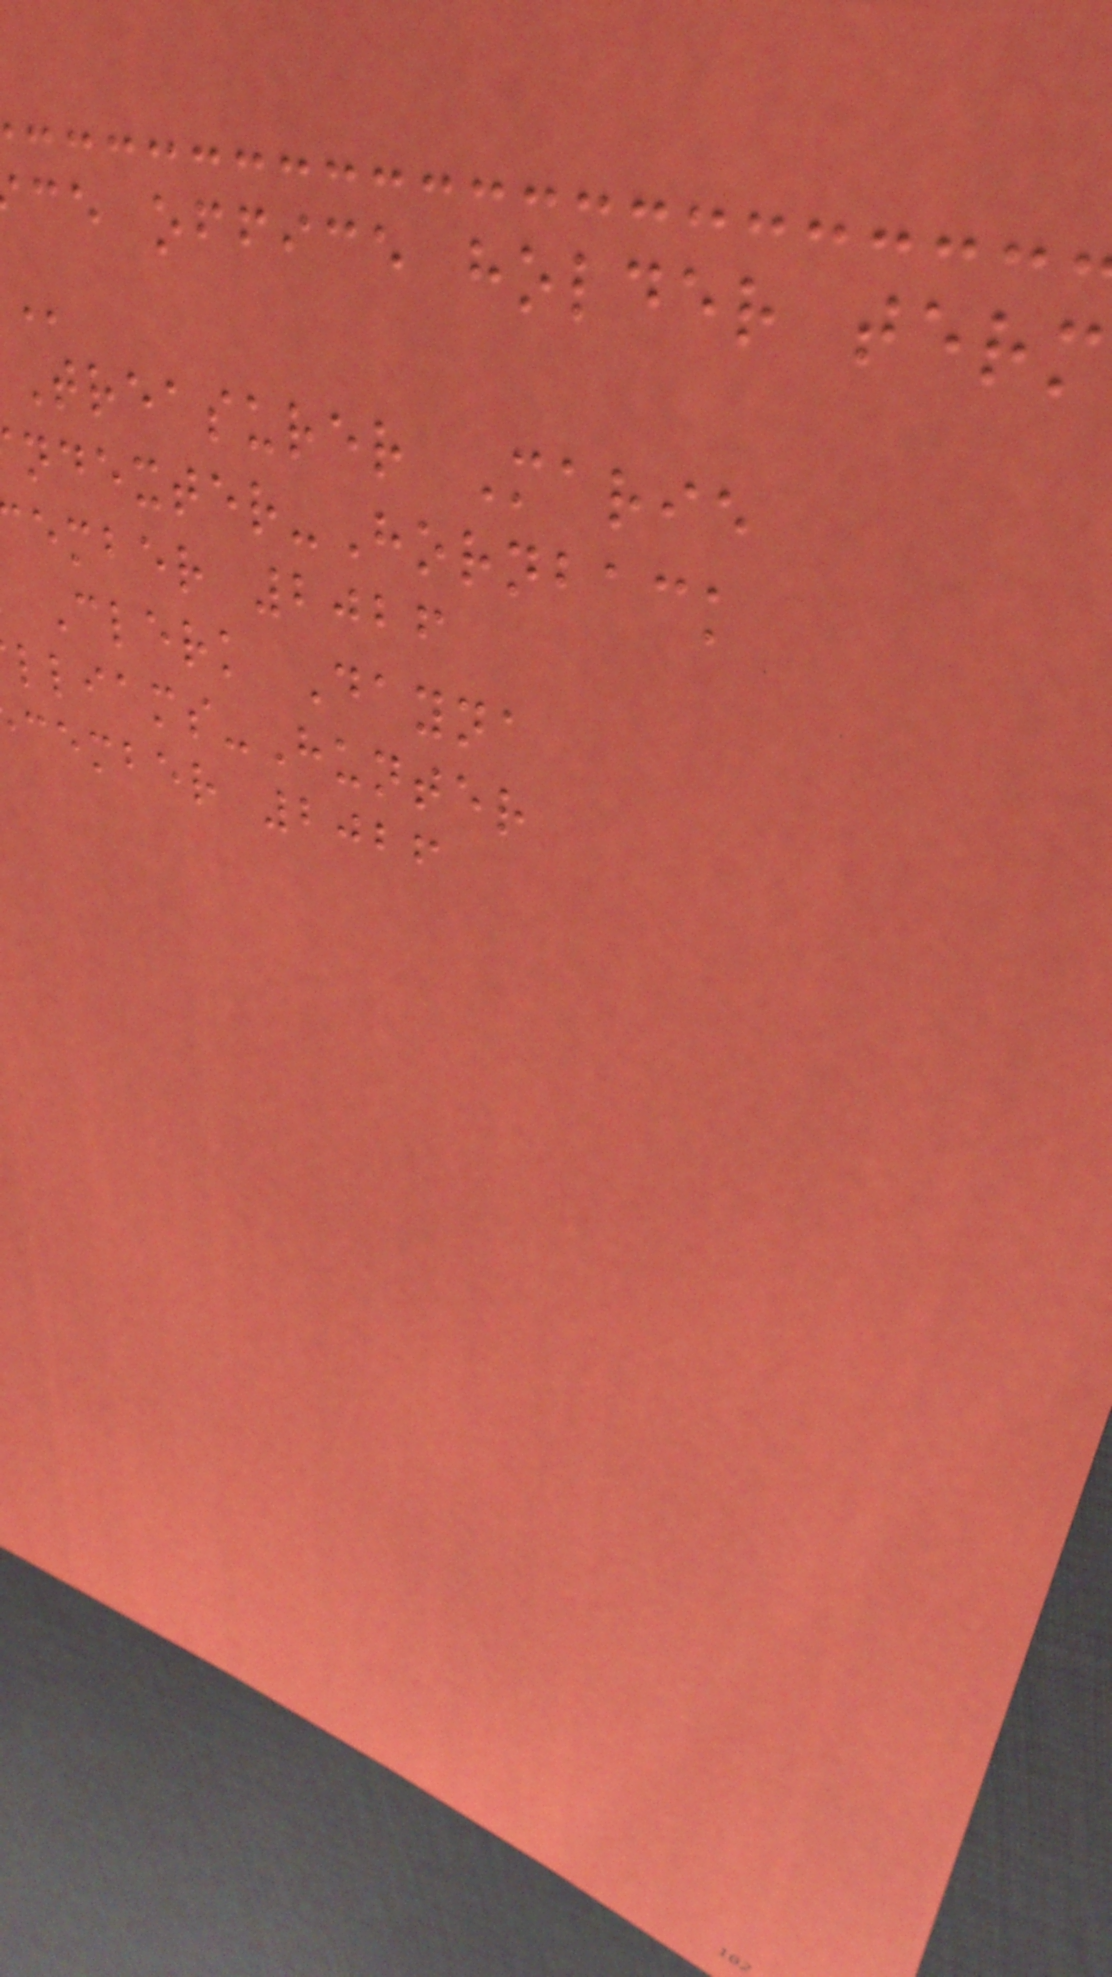ce office holder term
Treasurer Marie
ndexter-Hornback
ember 2026
Clerk Dayna
lliams-Hunter
cember 2026
